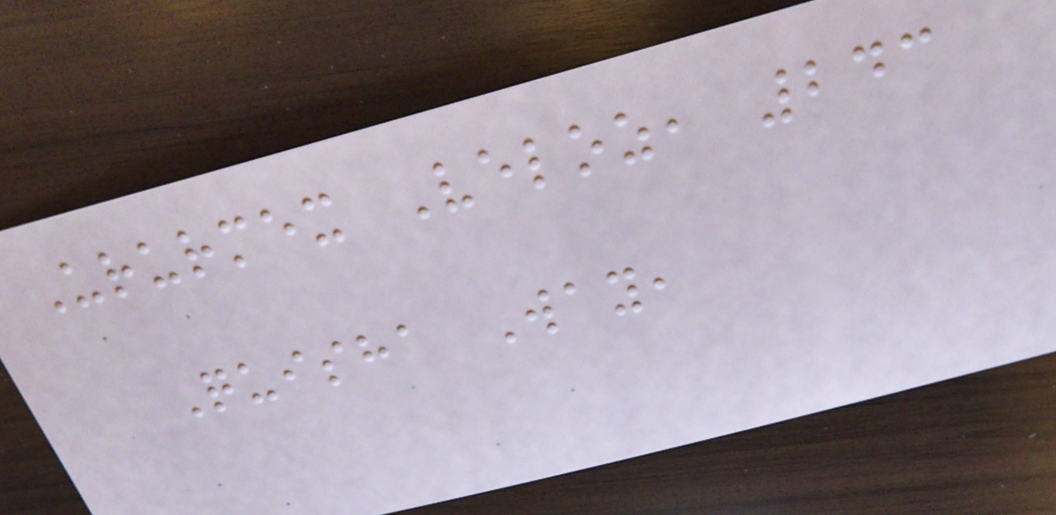Ururmex Veloz, 243
Quisha Way,
